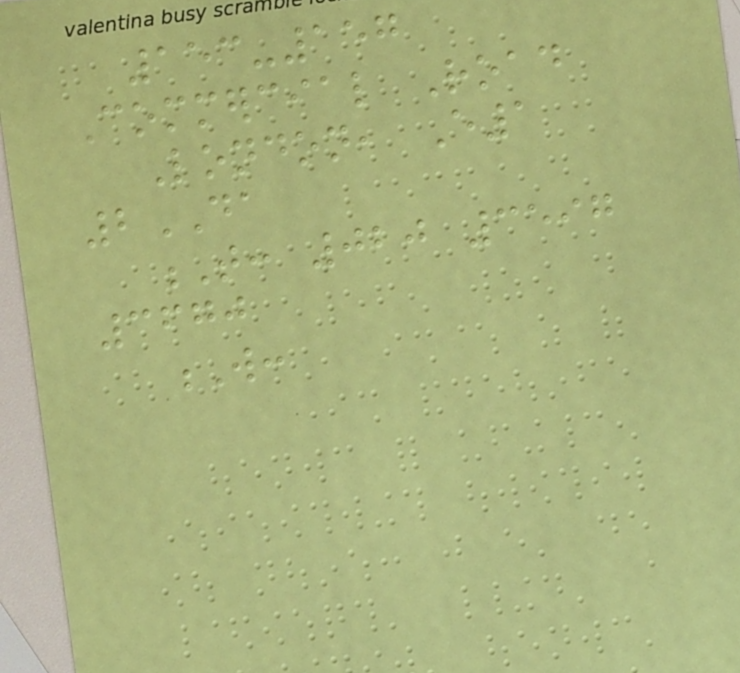153-157
Commercial Road
London, E1
2DA
T: 020 3597
3670
W:
